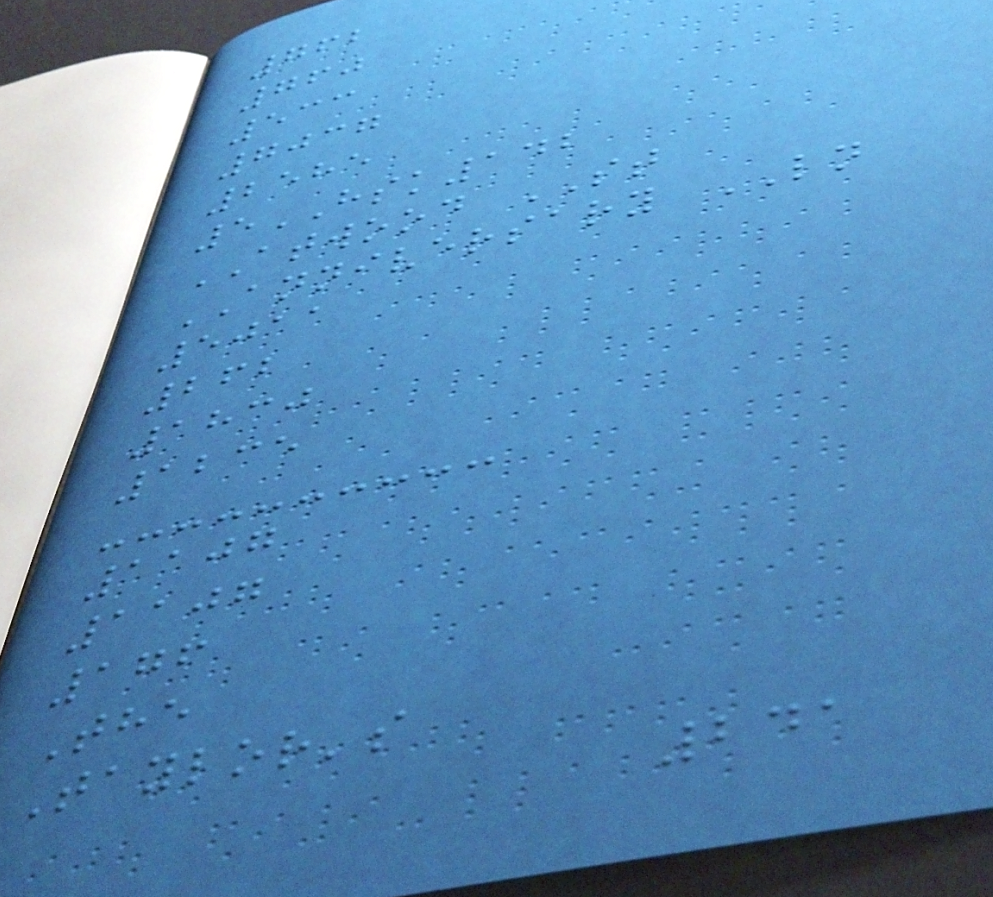762
760
533
7037
2585
5HSK142
ATWOOD ST
ANNIVERSARY LN
5011
262
1830
1235
1107
1107
176
The
Taylor's
241
